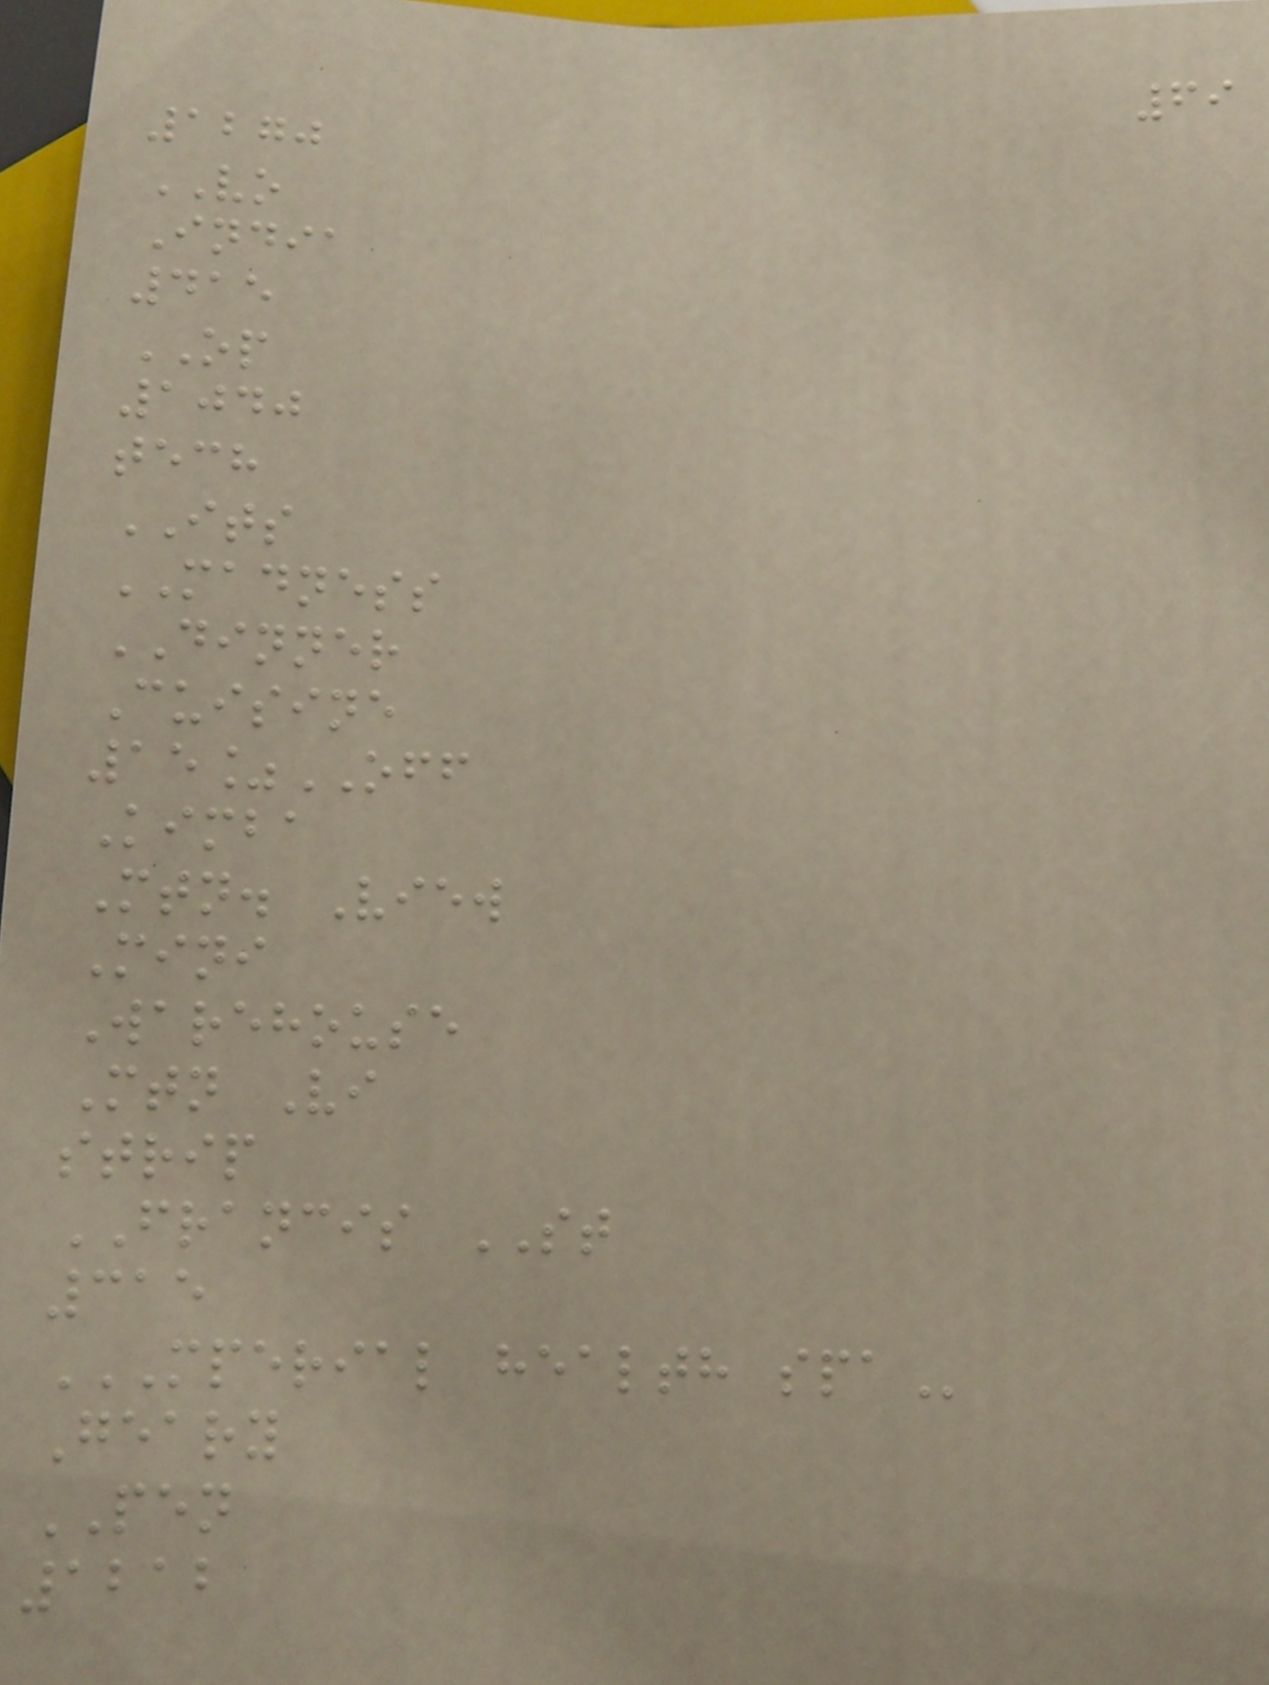69
1270
VO
India
415
OP
1040
tech
ITS
MADNESS
DINNER
Cuisine
15%OFF
Kimba
Mtn. View
Mini
Warehouse
Mtn Vi
strip
FRANCIS ST
315
MPERIAL HEALTH SPA
Geary
PEN
1212
